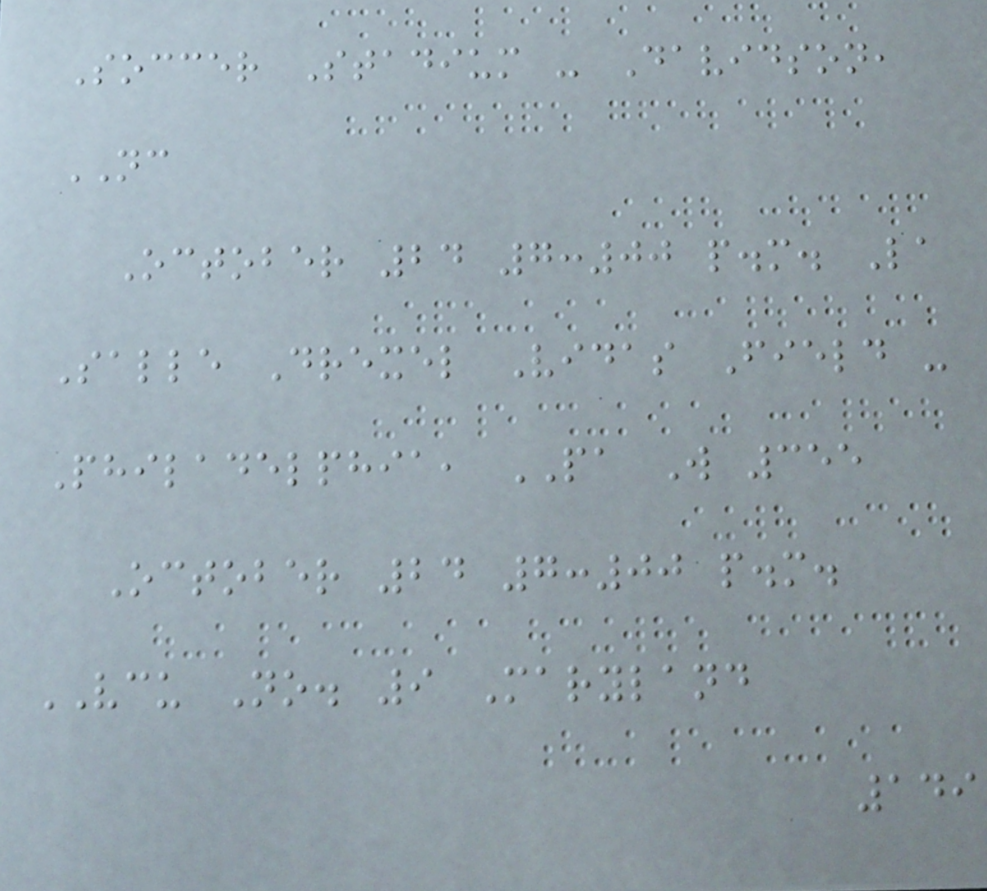Soccer Stadium - Davidson,
NC
October 24 7:00 p.m. La
Salle Drexel Vidas Field -
Philadelphia, PA W 355
October 24 7:00 p.m.
VCU No. 9 Maryland
149
